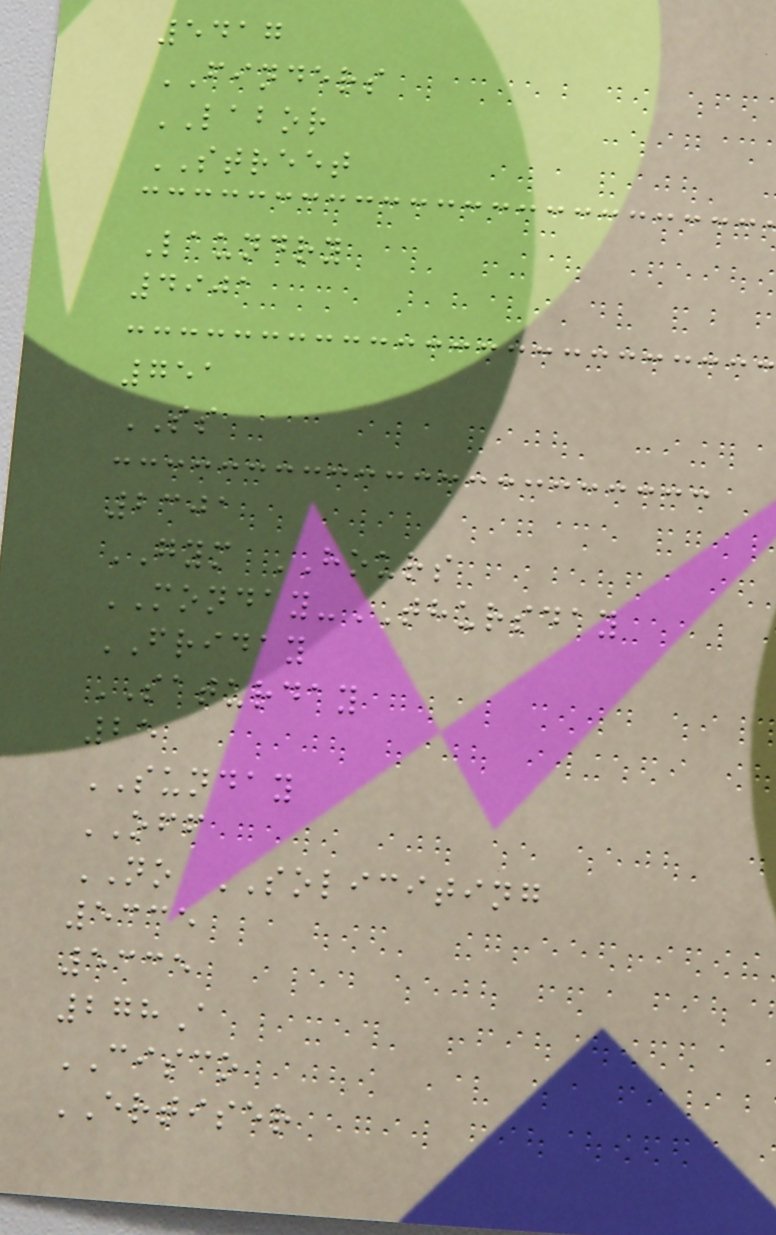5417
FINDERS
LABOR
STREET
Laundry
4901
751
SS
2301
GYM HOURS
MONDAY-THURSDAY
FRIDAY
SATURDAY
25
SUNDAY
OFF
NO SOLICITING
5335
5335
278A
CISCO
ERTISER
